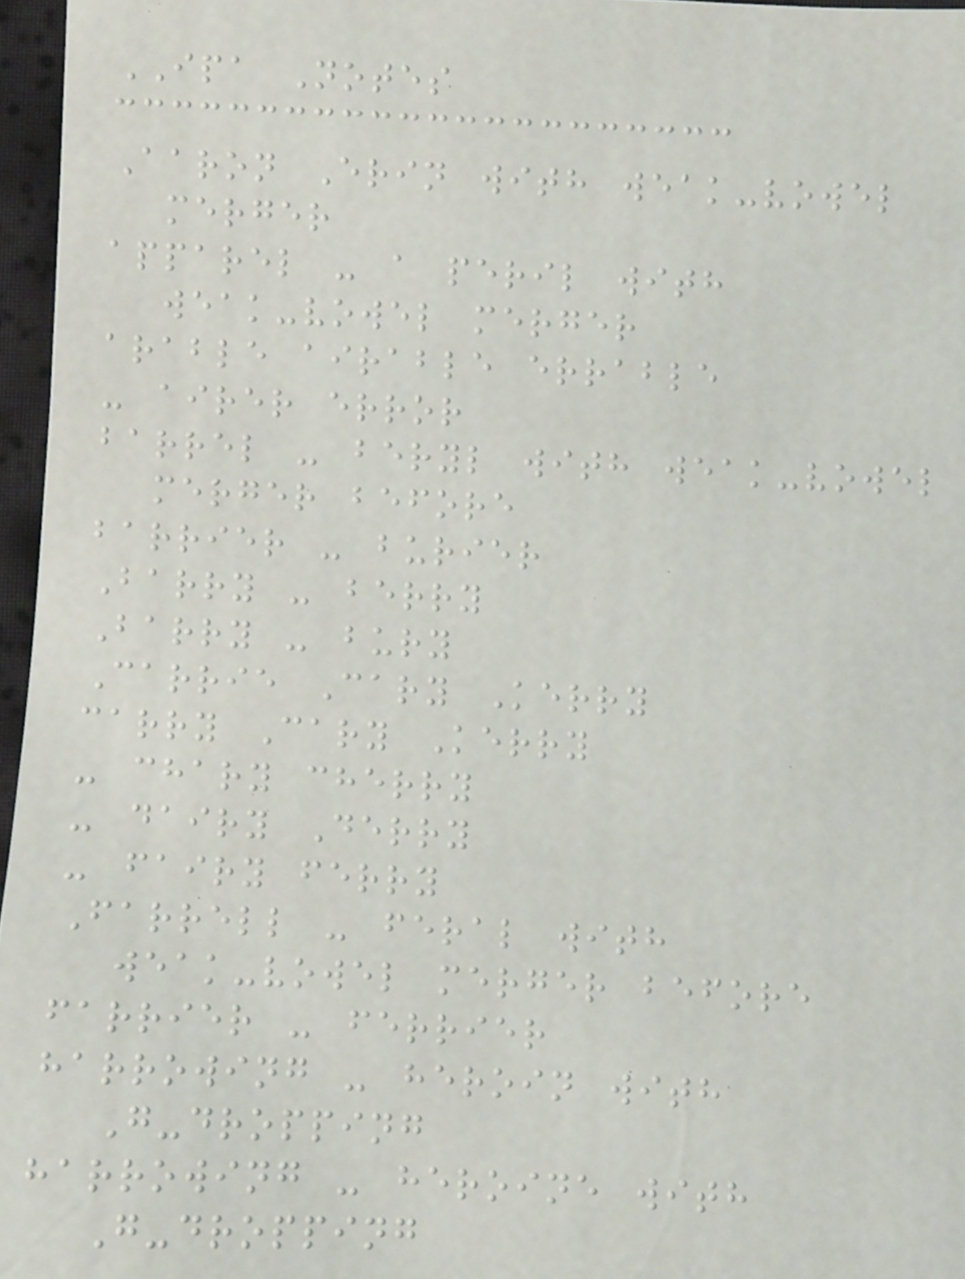IPA Notes
Aaron Erin with weak-vowel
merger
apparel - a peril with
weak-vowel merger
arable airable errable
- airer error
barrel - beryl with weak-vowel
merger before
barrier - burier
Barry - berry
Barry - bury
Carrie Cary Kerry
carry Cary Kerry
- chary cherry
- dairy Derry
- fairy ferry
Farrell - feral with
weak-vowel merger before
farrier - ferrier
harrowing - heroin with
G-dropping
harrowing - heroine with
G-dropping
